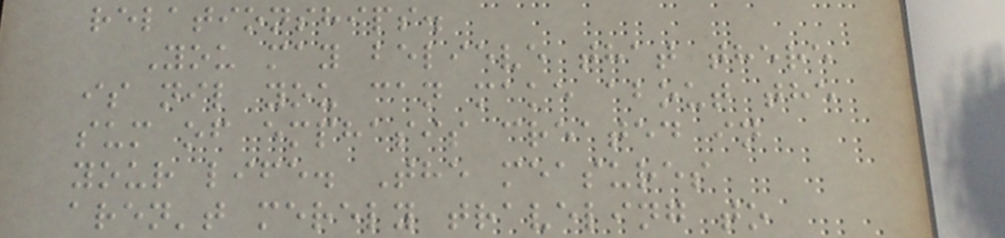relationships.
You may believe that there
is nil you can make about the
sum of emphasis created in
your life. The measures
aren't merely traveling to
